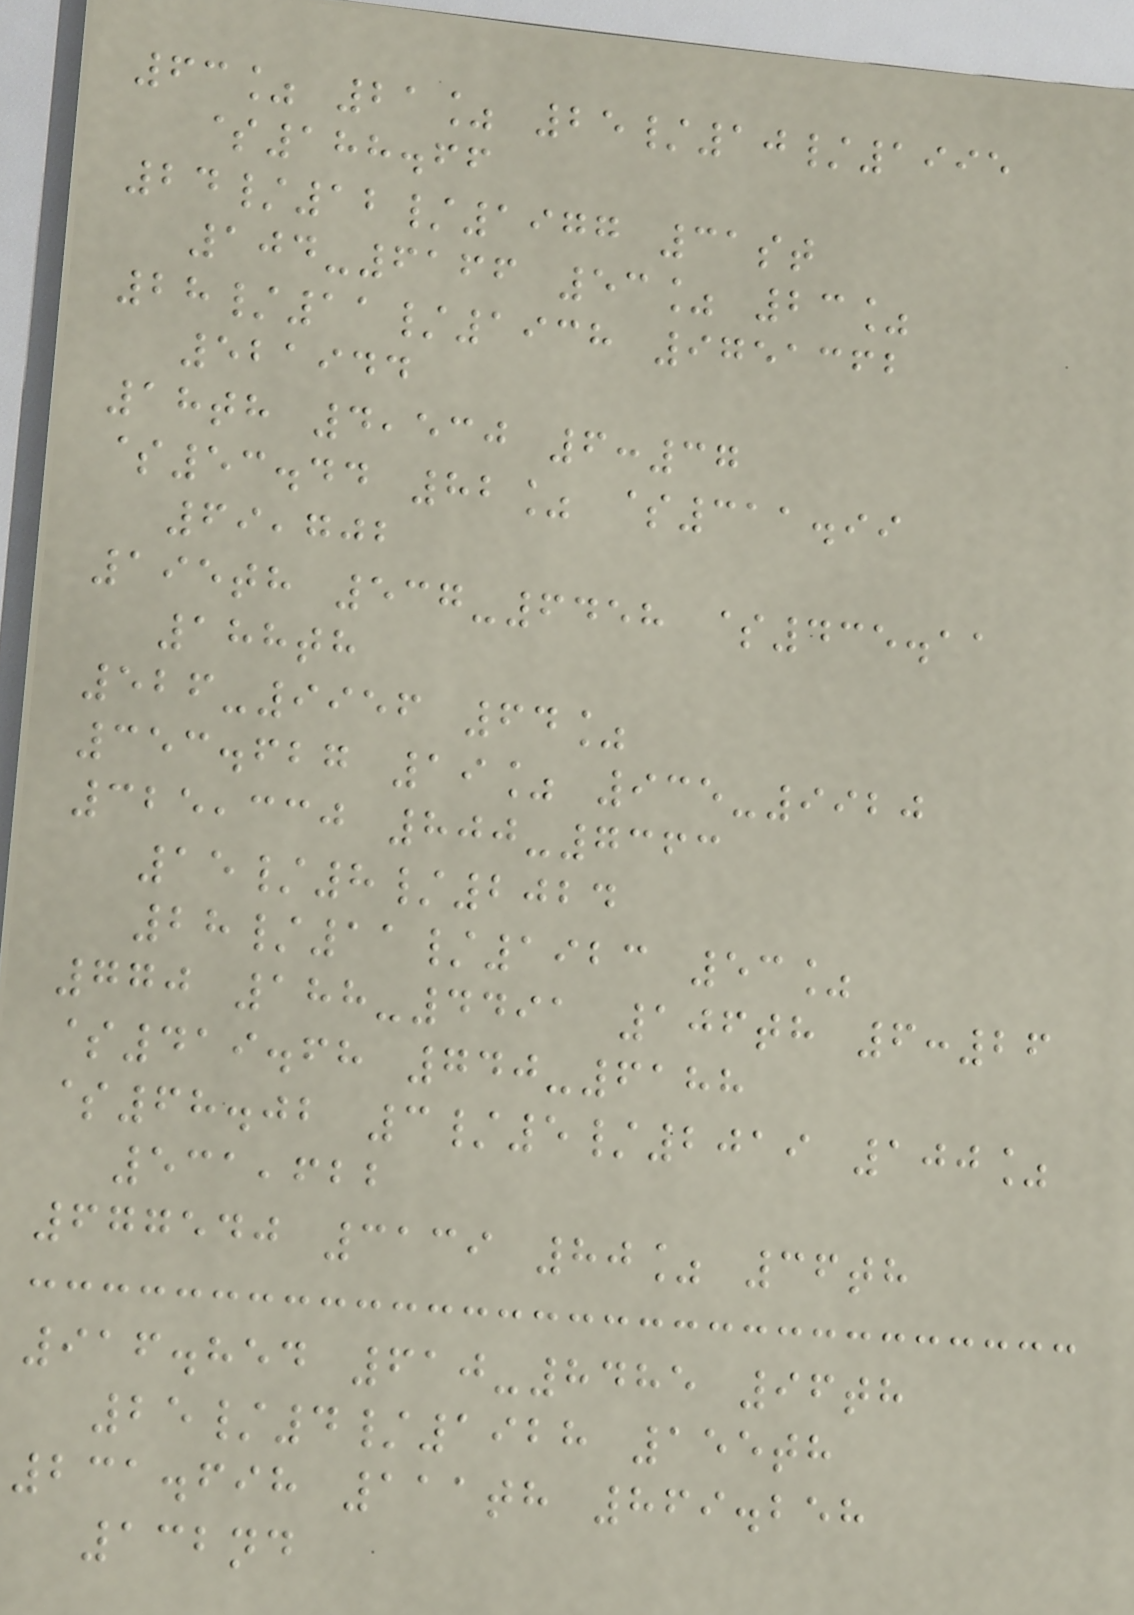63% 21% 25/10/1995
$188.66
24/12/1977 31st
104-6166 53% 23%
28/11/1938 9751362
521944
18th 4,530 6:37
$53.44 82% $311.99
69,702
195th 537-6458 $435.11
188th
526-9956 64%
353.627 19% 935-9920
325,330 800-7363
15/8/2024
28/11/1923 53%
770 188-4491 106th 6:26
$419.68 740-6188
$68.02 3/5/2019 100%
531,622
677540 3139 80% 36th
916.854 610-8485 96th
25/4/1928 155th
231.698 111th 869.258
132nd
